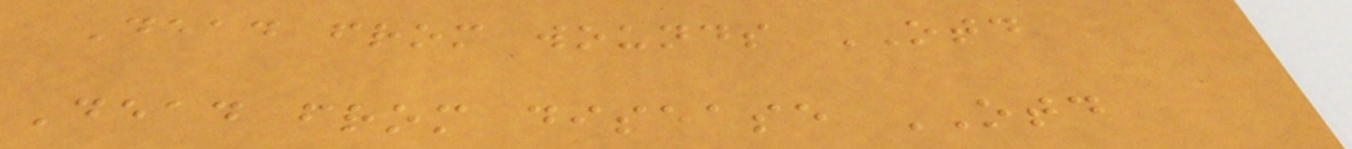Dead from wounds OTD
Dead from disease OTD
